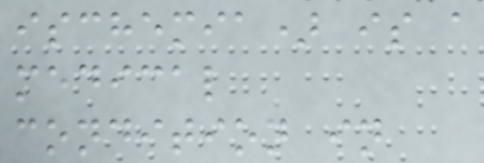ischemia) is a
medical
condition in
